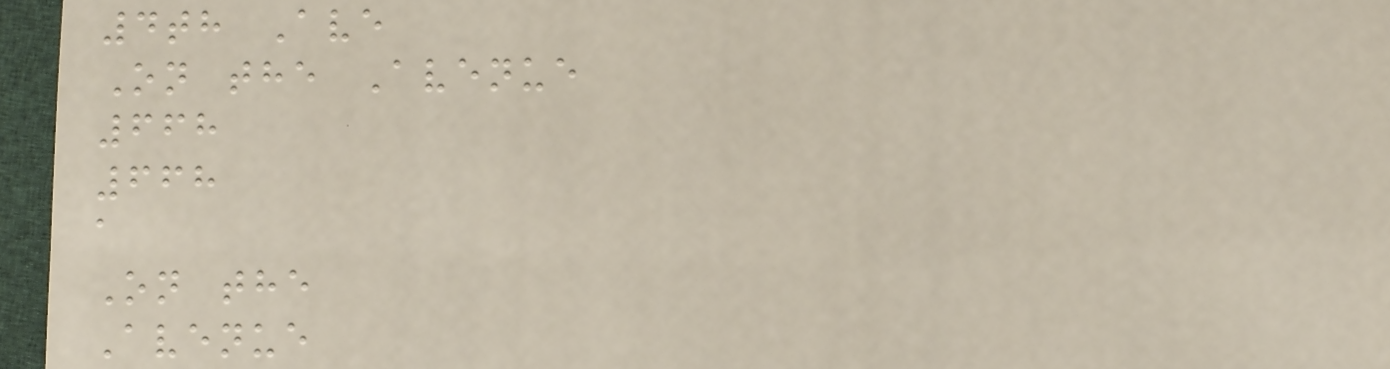4th Ave
On the Avenue
668
668
a
On the
Avenue
